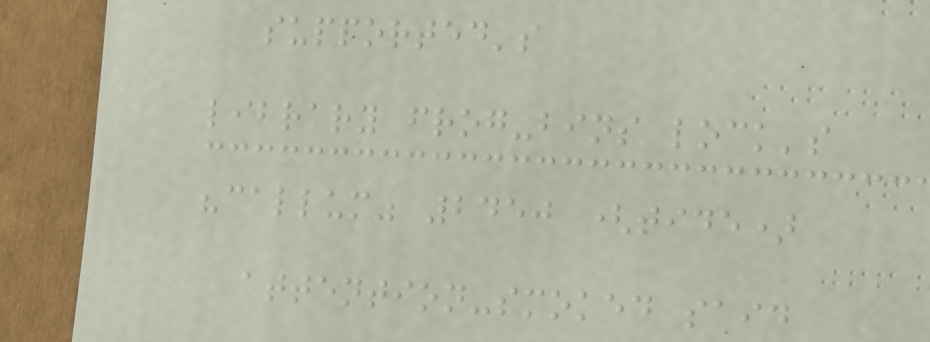supported's
library frog-bins lock's
"callum" 2450 (tide)
attention-smoked said
